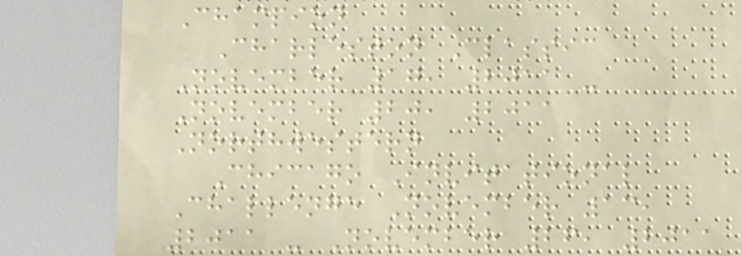Champion
Charleston Classic
November 17, 2011 -
November 20, 2011
Northwestern
Chicago Invitational
Challenge November 13,
2011 - November 26, 2011
